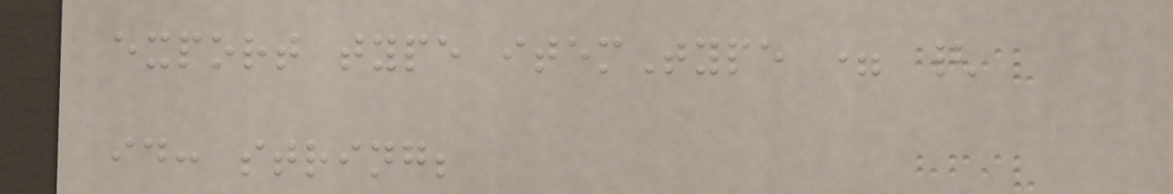export type itemType = {
id: string;
